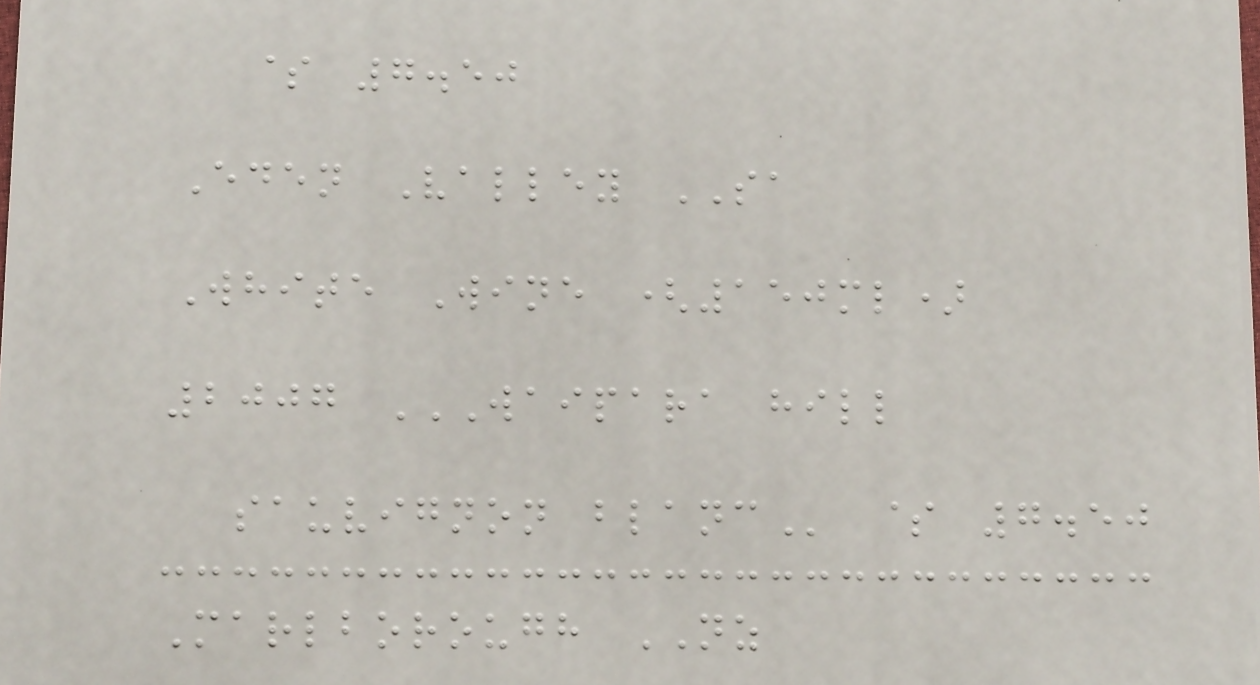$ 7.50
Eden Valley SA
White Wine (150ml)
2007 WAIPARA HILL
SAUVIGNON BLANC $ 7.50
Marlborough NZ
